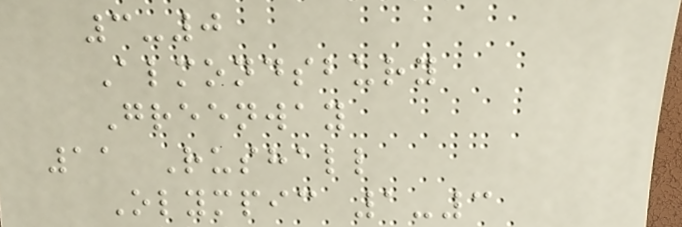3-0
Almondsbury
Greenway
11 Rushall
Olympic 1-3
